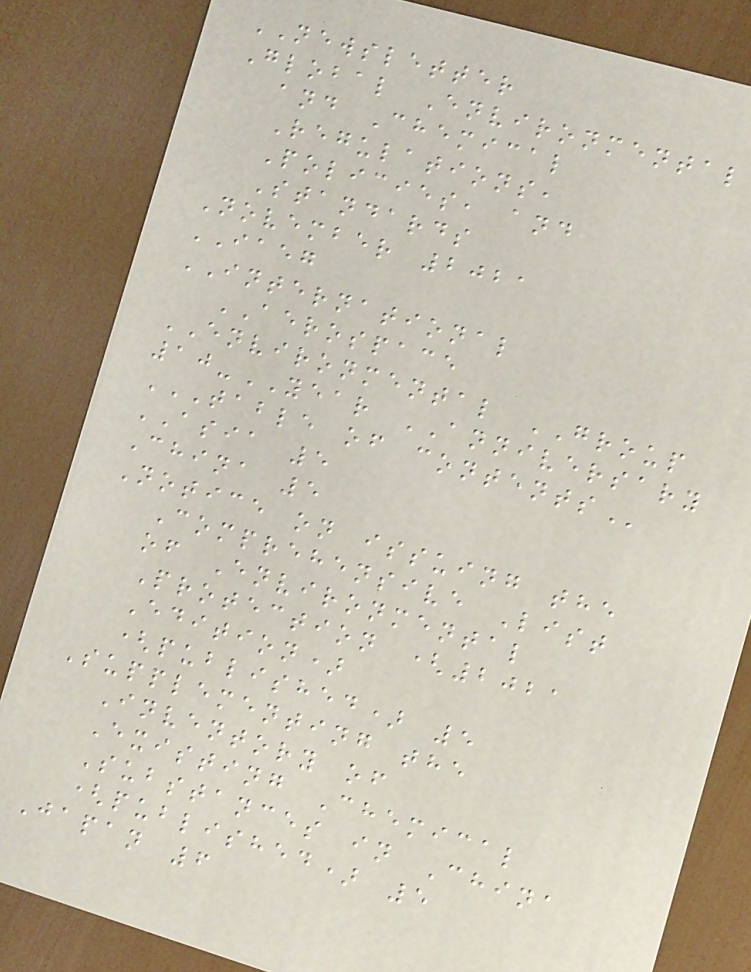NEWSLETTER
Global Environmental
and Chemical
Regulations,
Policies, and
Standards
November 2021
IAEG
INTERNATIONAL
AEROSPACE
ENVIRONMENTAL GROUP
10-YEAR ANNIVERSARY
TABLE OF CONTENTS
ASIA 5
China 5
Notice on issuing the
Comprehensive List
of Environmental
Protection (2021
Edition)
(published) 5
Supplementing the
Inventory of
Existing Chemical
Substances in China
(published) 5
Japan 6
